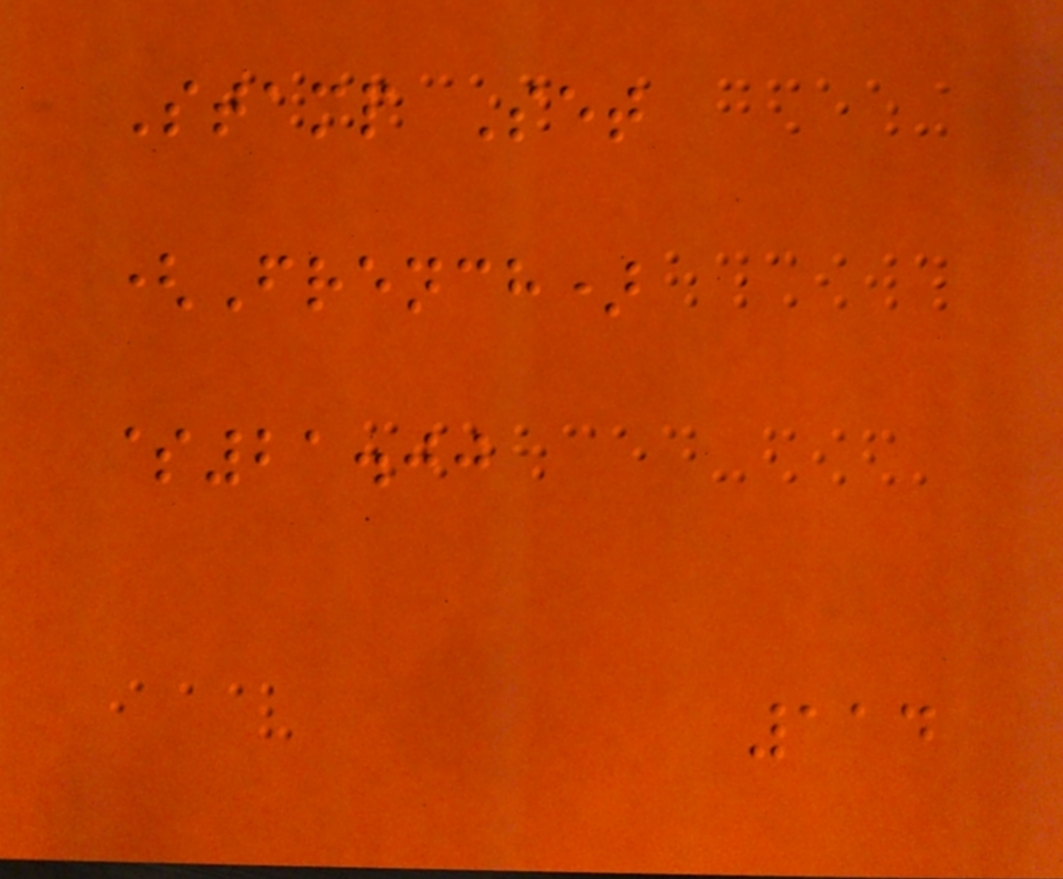Stamp Set
(French)
$21.00
114
